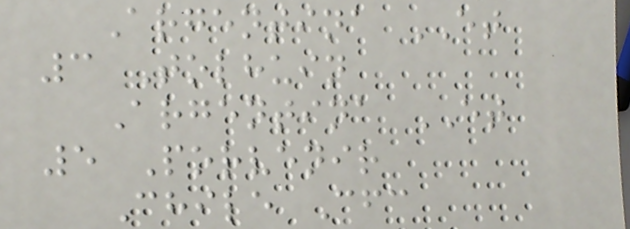Argentina ET
3 Tolhuin
Argentina ET
5 Porvenir
Chile Cfc
